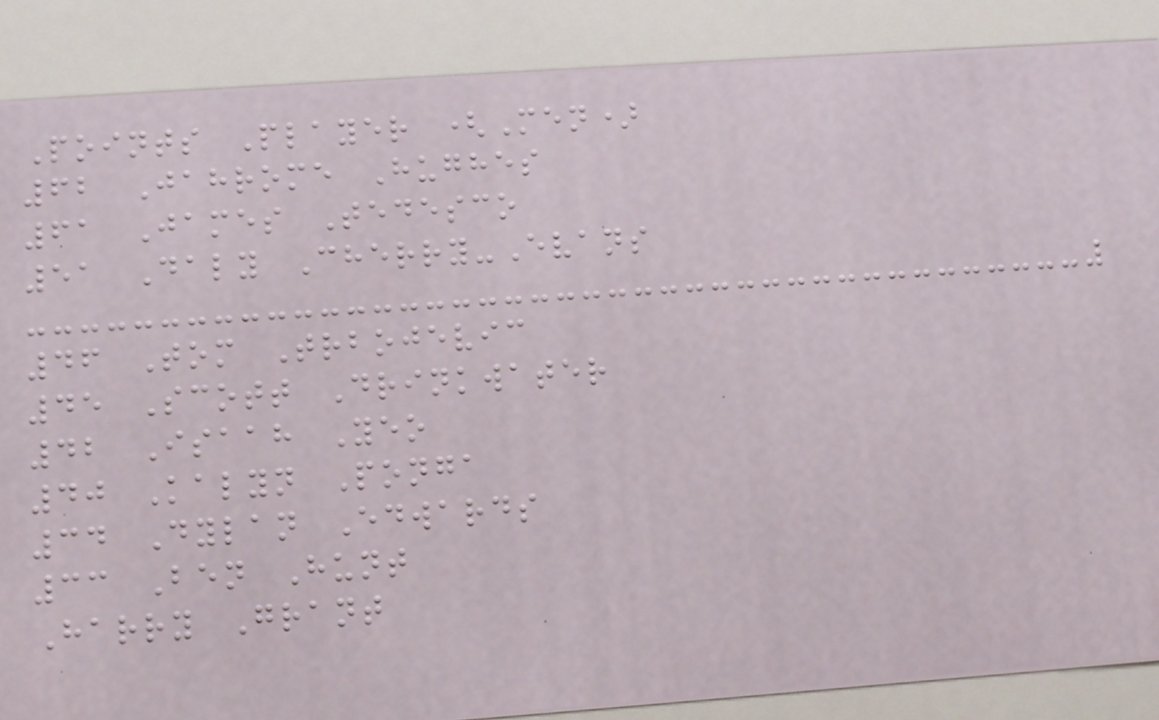Points Player (Men)
62 Jahrome Hughes
61 James Tedesco
51 Daly Cherry-Evans
46 Tom Trbojevic
45 Scott Drinkwater
42 Isaah Yeo
40 Kalyn Ponga
34 Dylan Edwards
33 Ben Hunt
Harry Grant
